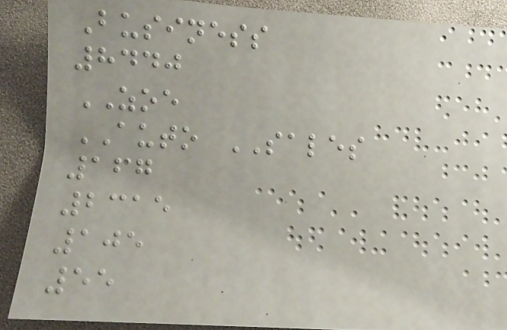Business
8440
ZOE
AUTO SALES
167
2315
105
55
